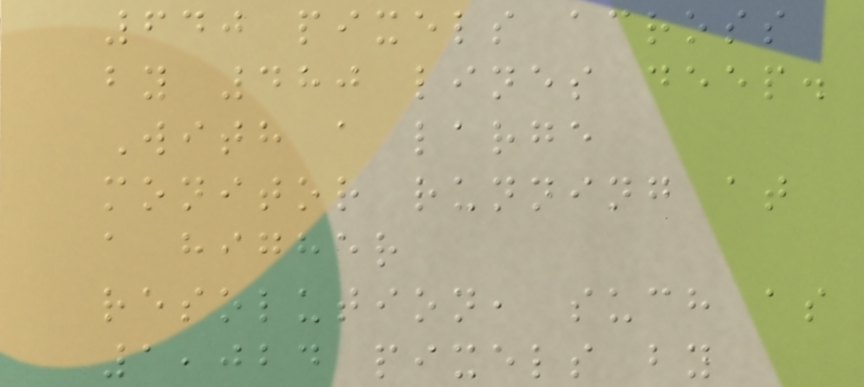640 pixels across
by 480 lines deep.
With a large
monitor running at
a higher
resolution, such as
1,024 pixels by
